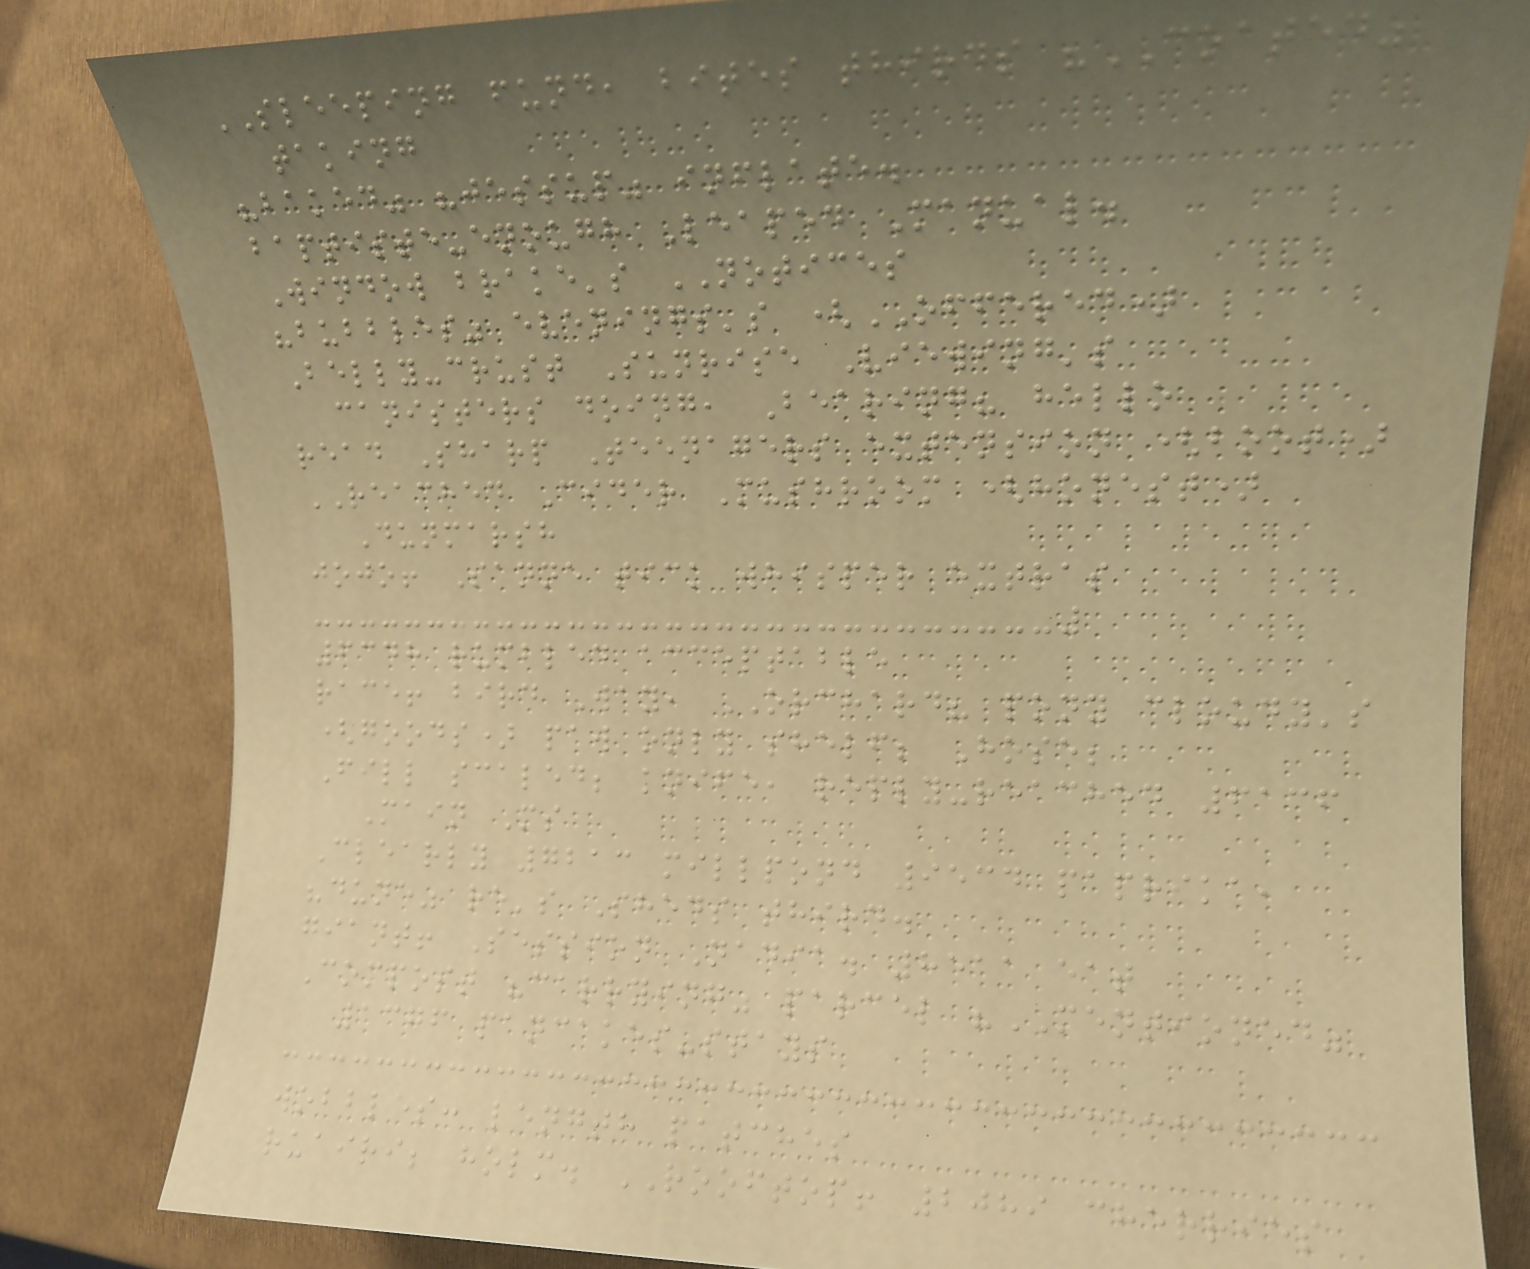SLEEPING fund, bites thirds "COATED"
taking
"baked" "jessup" inflate.
baptiste-enough Leaped Manual.
Window brake's NOTICES
"bubbles" evenings's (OFFERED)
Belly-crust Sunrise Viewing's
canisters doing, Bearing? hello
read Sharp Teenagers extension (boot)
REACHED Cider Mushroom (honest)
Dunmarsh
jojo! Sanne tick whisper extras
6348 rumbled acceptable
race! bird Way, ORCHARD? pony cloudy's
(goods) paw only shelf; Hose;
Fill scaled; knife, reply-reached 6136
Main Ms
Clearly 7213 millpond 9534 paprika,
"dune" re's Sheds third.
giant! Session Nadia. 8511 eat
Compost "carrying" parcel "MENTIONED"
1376 pancakes-stays
wobbles: length patches
ruairi; holm. ROOFTOP! 2089 cherries
